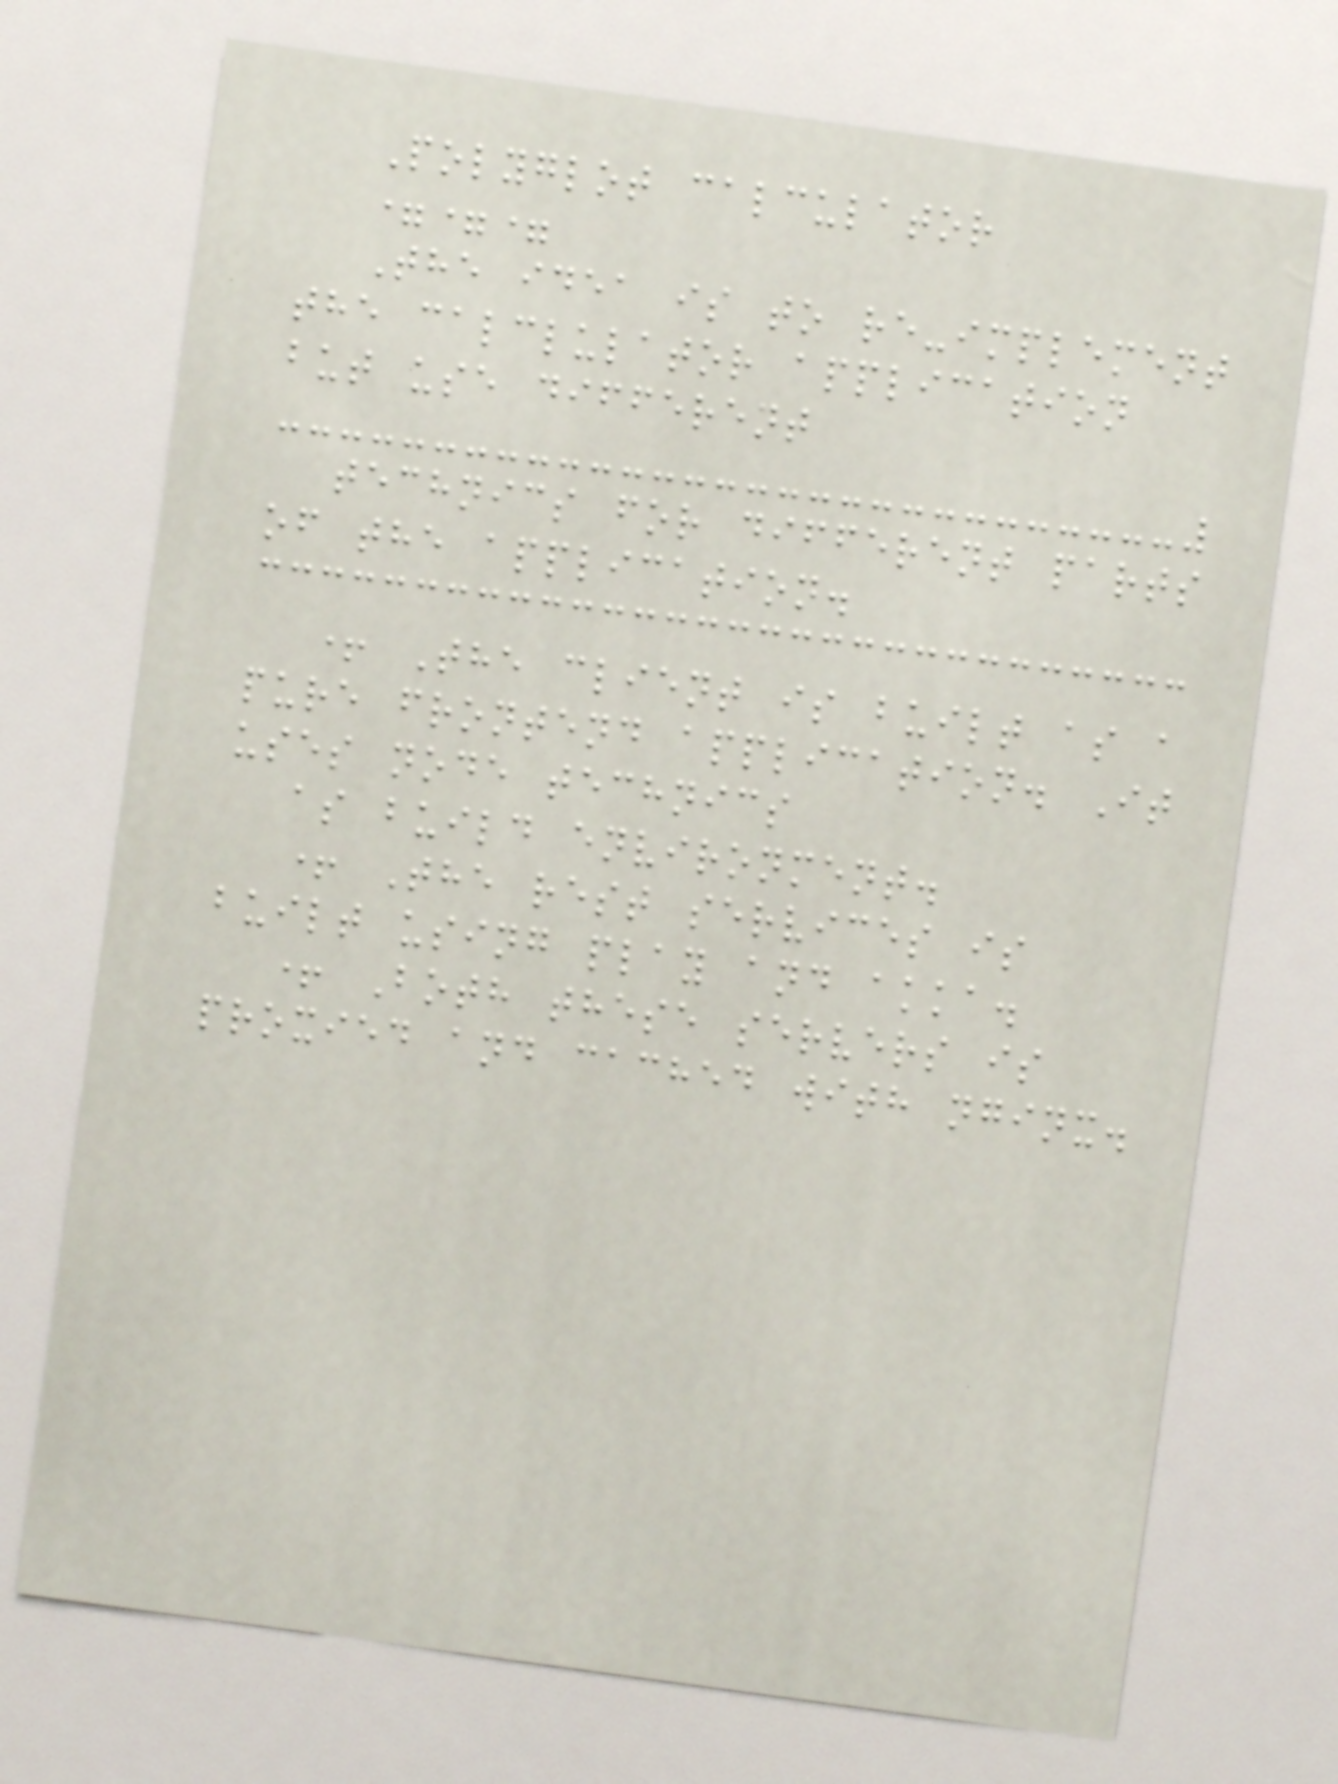Polyglot calculator
===
The idea is to re-implement
the calclulator application
but use different
technics for different parts
of the application.
+ The client is built as a
pure frontend application. It
uses node technics
as build environment.
+ The rest services is
built using play and akka.
+ Both these servers is
proxied and cached with nginx.
